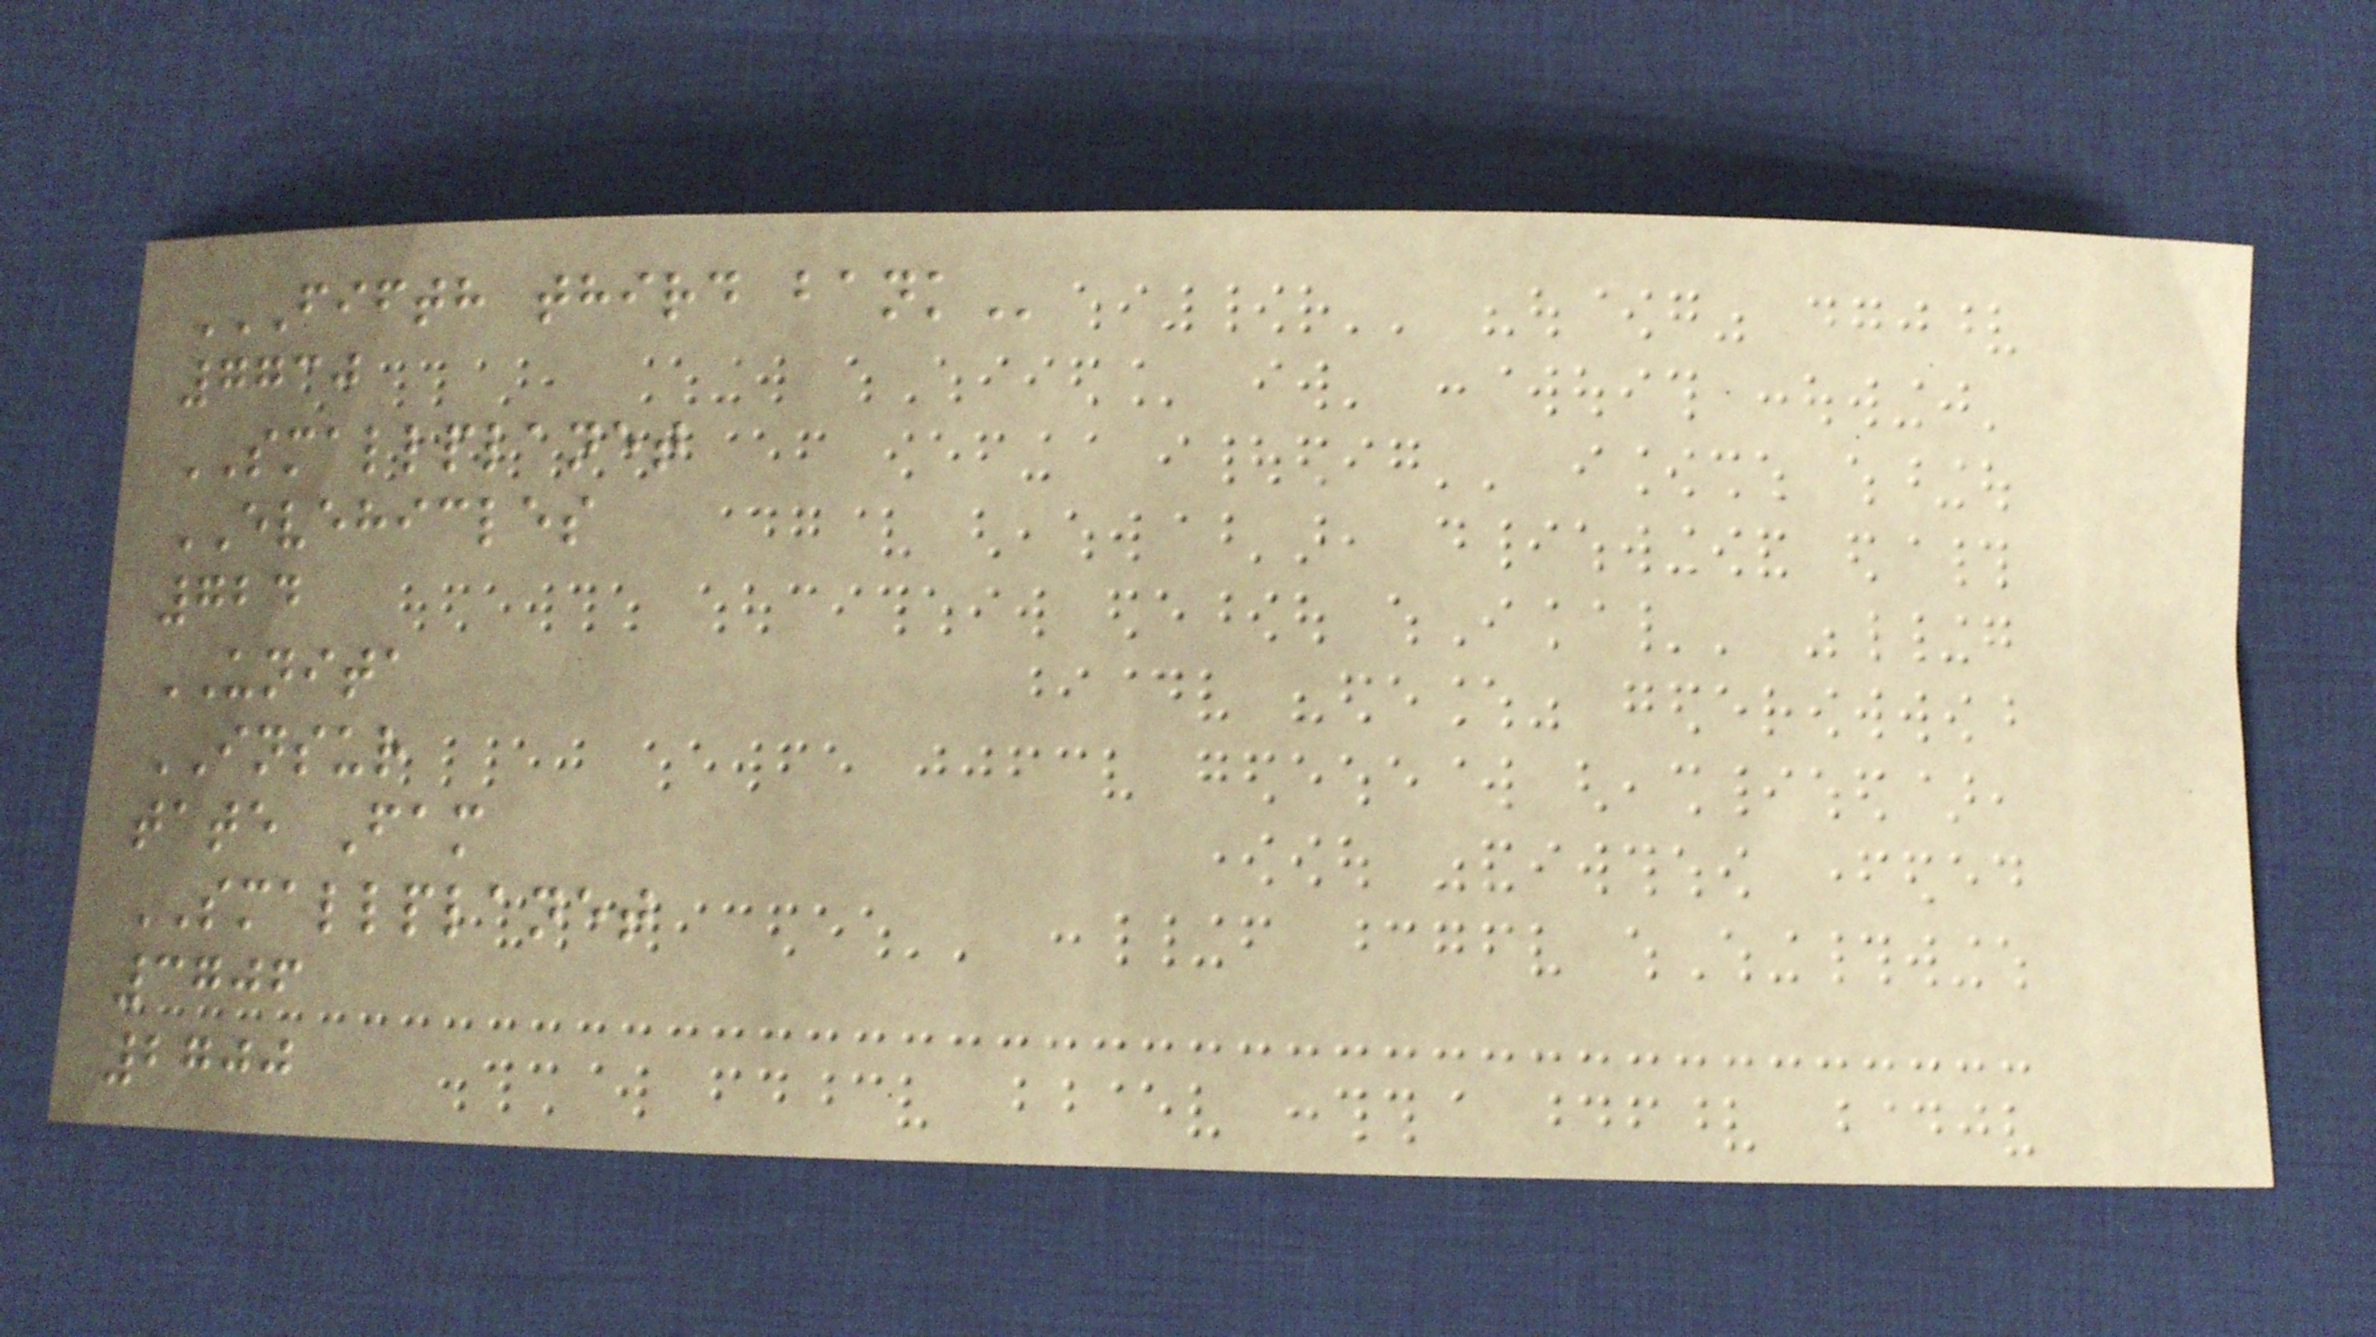FIFTH THIRD BANK
7730
SMALLPLANET
EVEHICLES
724
UNITA
INSUR
tate Fam
SMALLPLANET
3706
2700
